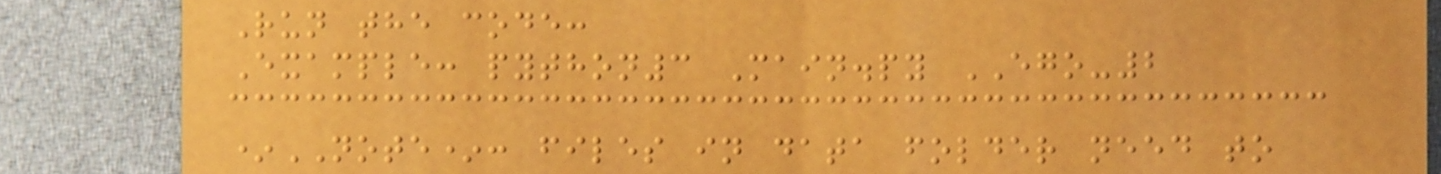Run the code:
Example: python3 Main.py EGO-2
*NOTE*: files in data folder need to
